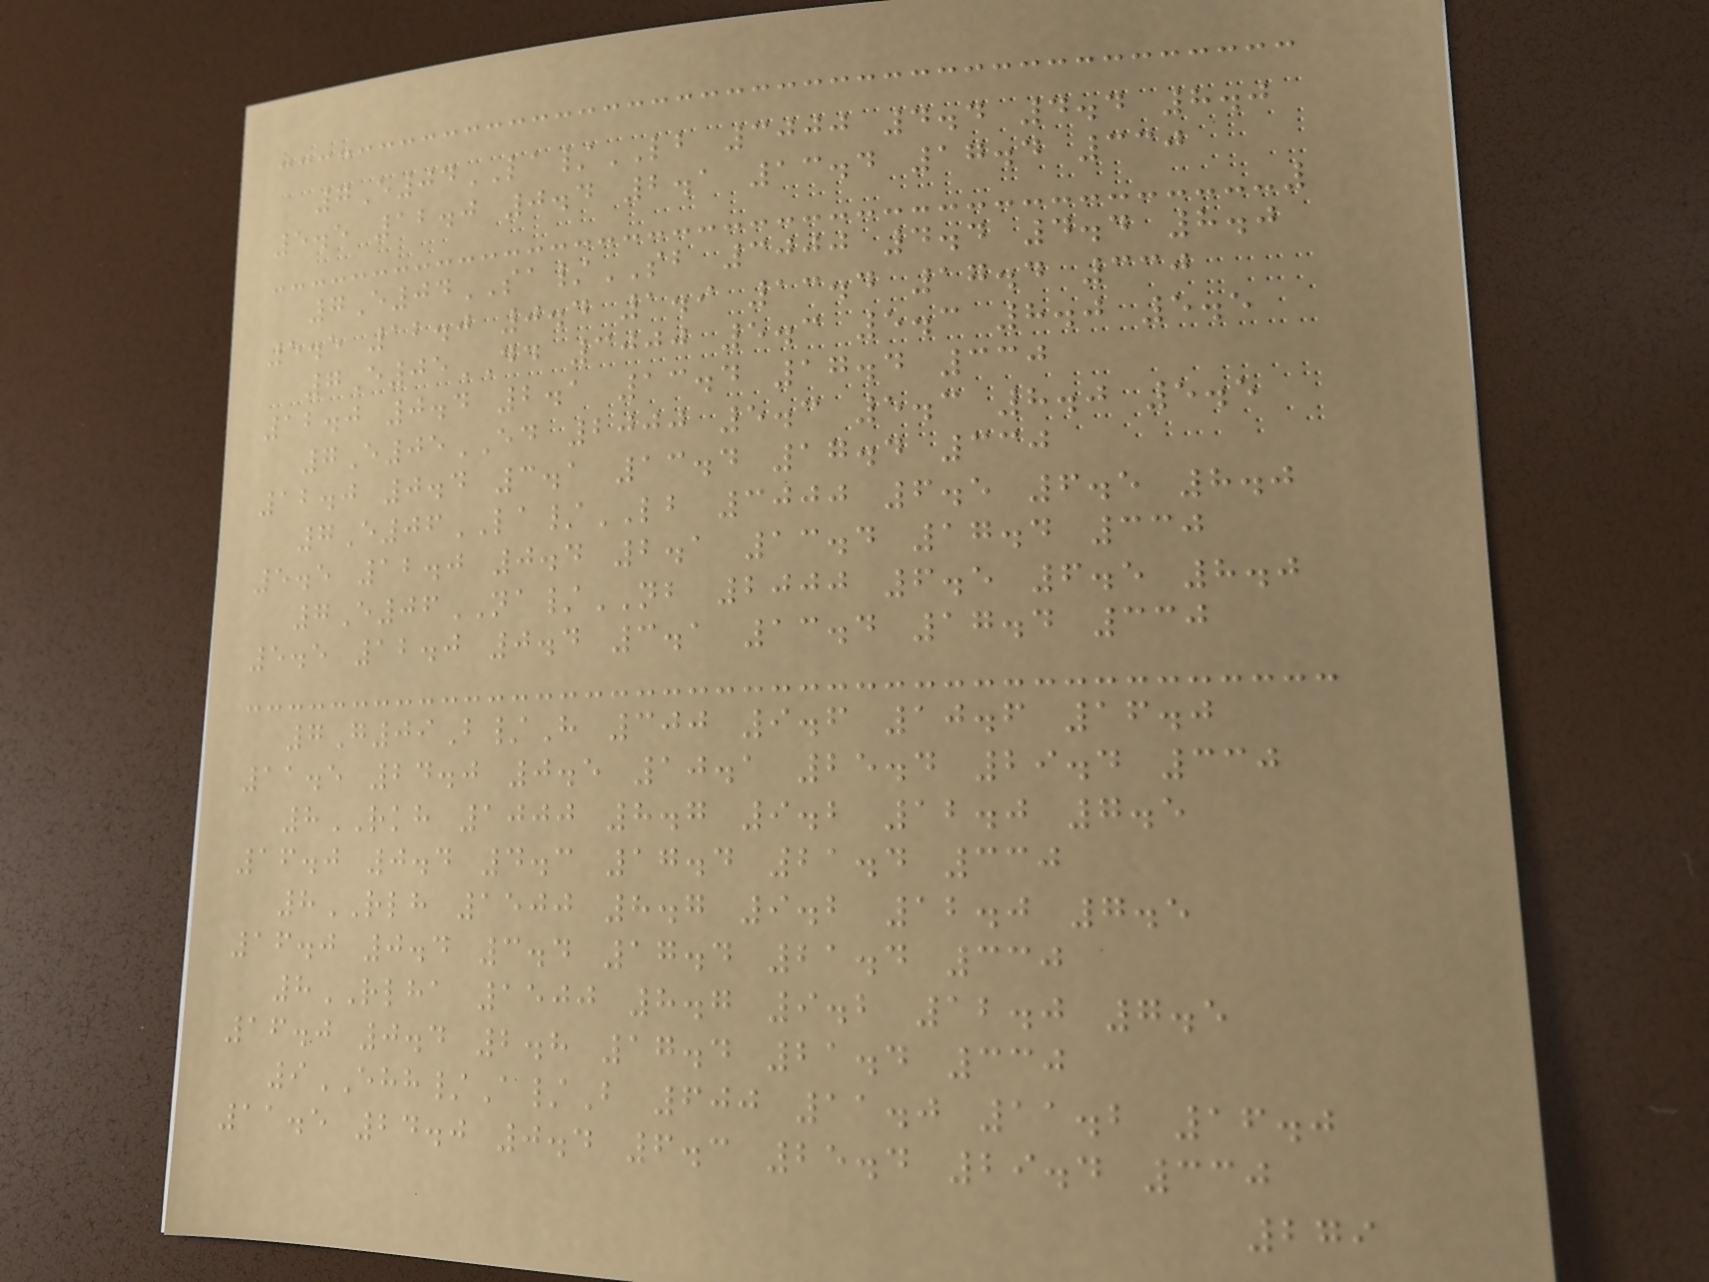7E04LA/LB 3000 4.4 4.4 8.0
5.5 12.0 0.4 2.1 13.4 17.4 330
7E04SA/SB 3000 4.4 4.4 8.0
5.5 12.0 0.4 1.9 13.4 17.4 330
7E05DD 3000 5.3 5.3 8.0 5.5
12.0 0.4 2.1 13.4 17.4 330
7E05ED 2000 5.3 5.3 8.0 5.5
12.0 0.4 3.1 13.4 17.4 330
7E06LA/LB 3000 6.5 6.5 8.0
5.5 12.0 0.4 2.1 13.4 17.4 330
7E06NA/NB 2000 6.5 6.5 8.0
5.5 12.0 0.4 3.1 13.4 17.4 330
7G09B/H 300 9.6 10.6 16.0
11.5 24.0 0.5 10.1 25.4 29.4 330
8RKH 1000 8.7 9.2 12.0 7.5
16.0 0.4 4.3 17.4 21.4 330
8RLH 1500 8.7 9.2 12.0 7.5
16.0 0.4 3.4 17.4 21.4 330
8RLHA 1500 8.7 9.2 12.0 7.5
16.0 0.4 2.8 17.4 21.4 330
9EHH/A/B 600 11.0 11.2 16.0
11.5 24.0 0.4 6.3 25.4 29.4 330
279
